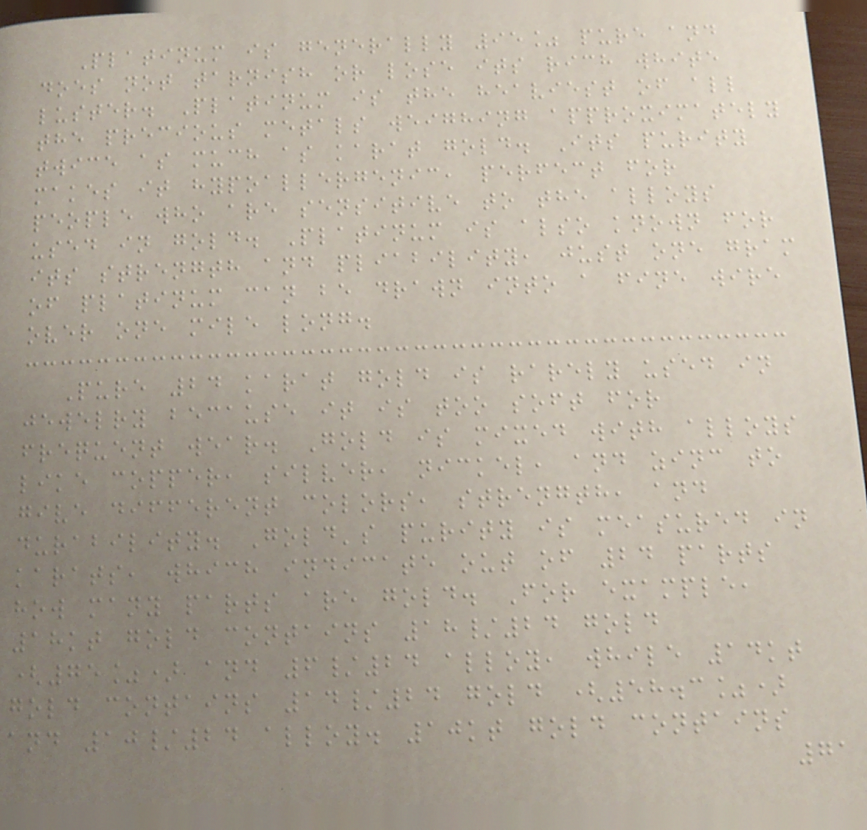Platinum is generally 95% pure and
does not tarnish or lose its rich white
luster. Platinum is the heaviest of all
the precious metals weighing approximately
twice as much as karat gold. Its purity
makes it hypoallergenic, perfect for
people who are sensitive to the alloys
used in gold. Platinum is also known for
its strength and pliability, just one gram
of platinum can be drawn into a fine wire
over one mile long.
Pure 24 karat gold is rarely used in
jewelry because it is too soft for
frequent wear. Gold is mixed with alloys
like copper, silver, nickel, and zinc to
give different colors, strength, and
durability. Gold's purity is measured in
karats, which indicate out of 24 parts
how many parts are gold. For example,
18kt gold contains 18/24 gold
(75%) and 6/24 alloy, while 14kt
gold contains 14/24 gold (58.3%)
and 10/24 alloy. 10kt gold contains
71
